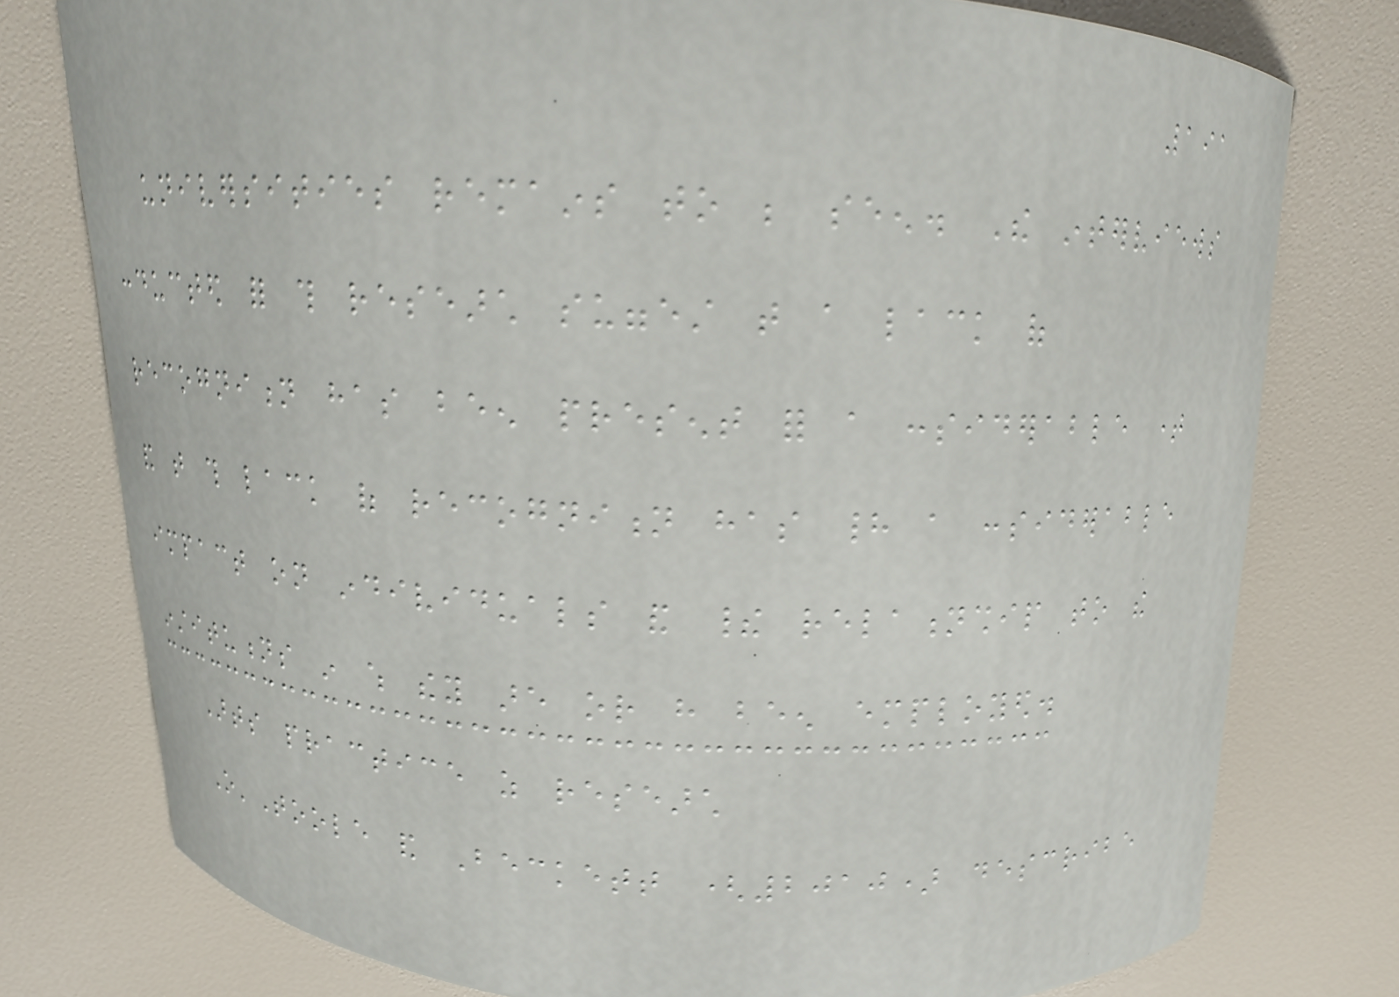191
universities remains to be seen. The interviews
conducted for this research suggest that a lack of
recognition has been present for a considerable time
and that this lack of recognition has had a considerable
impact on individuals and their relationship to the
institutions in which they are or have been employed.
Arts practice as research
O'Toole and Beckett (2010) describe
